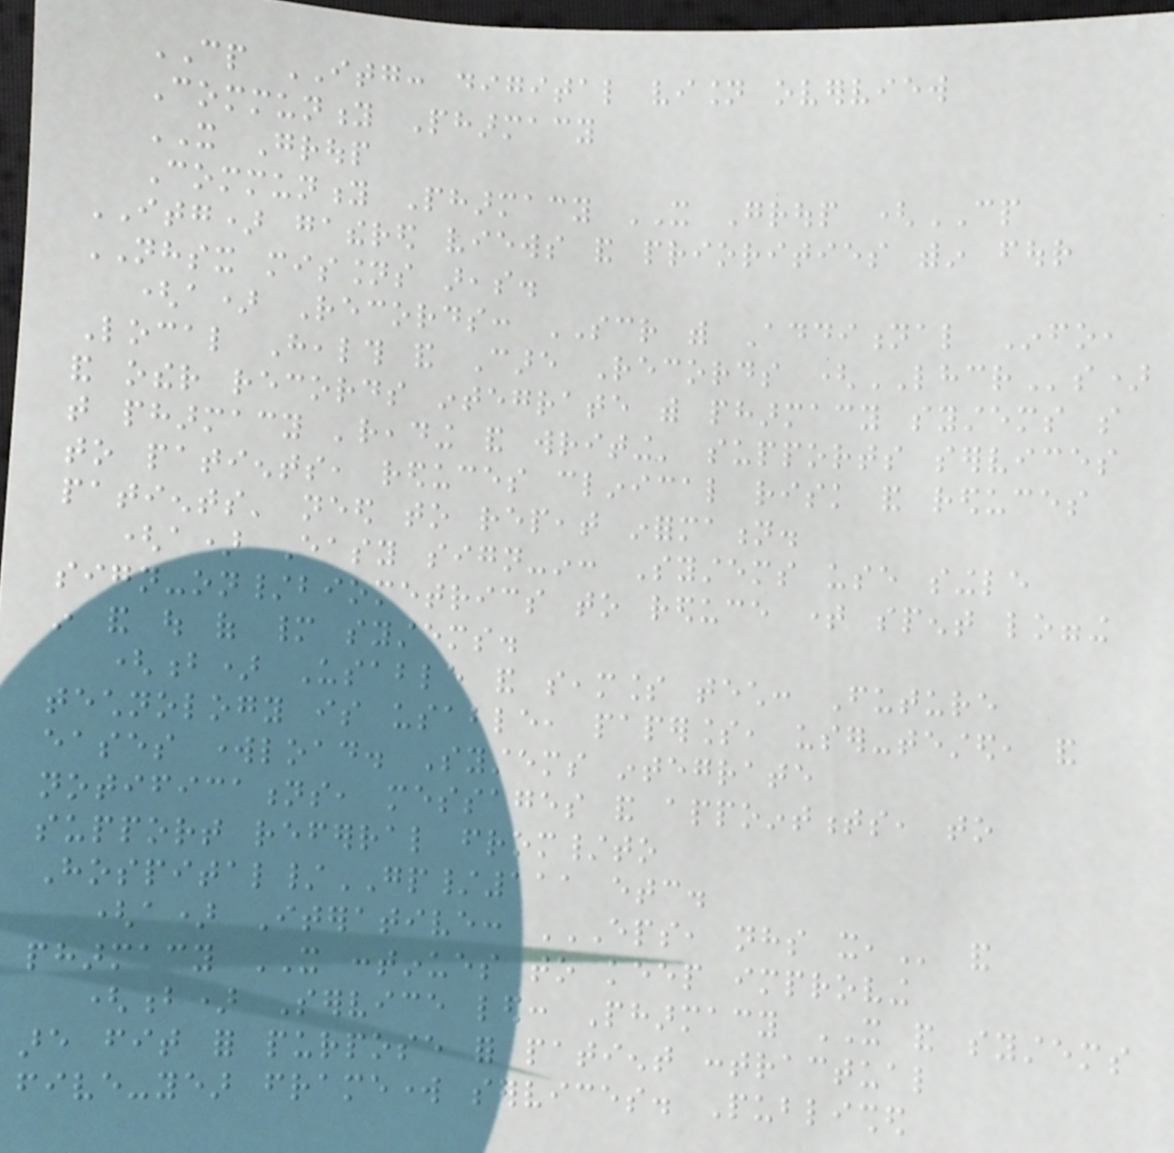CP ITG: digital vision overview
Community Pharmacy
IT Group
Community Pharmacy IT Group (CP
ITG) gathered views and priorities within four
NHSX missions areas.
(a) Records: SCR with Additional Info,
Local Health and Care Records (LHCRs)
and other records integrate with pharmacy systems so
that pharmacy 'reading and writing' supports services
to patients, reduces clinical risk and reduces
patients' need to repeat information.
(a) Easy sign-in: Systems use single
sign-on/biometrics to reduce time spent logging
in and out of many systems.
(b) Usable and seamless tech: Future
technology is usable, paperless, user-tested, and
eases workload. Systems integrate
notifications, messages and appointments, to
support referral from/to
Hospital/GP/111 etc.
(a) Iterative: EPS, NHS IT, and
pharmacy IT continues to keep improving
(b) Service led: Pharmacy IT and systems
are fit for purpose for patient contractual
five-year framework services. Published
